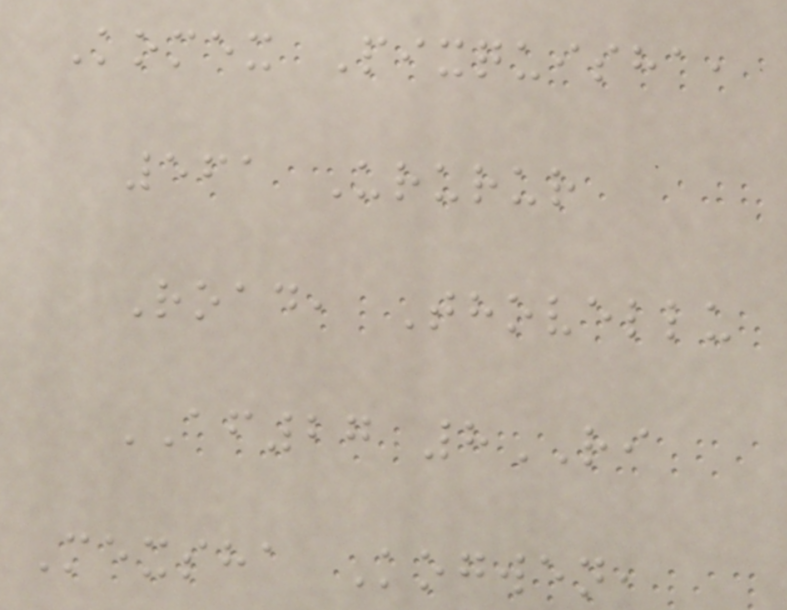Komex Pixquisha,
561 Ururur
Road, Thovellu
AF27 8RI
Mexsha Kogwen,
